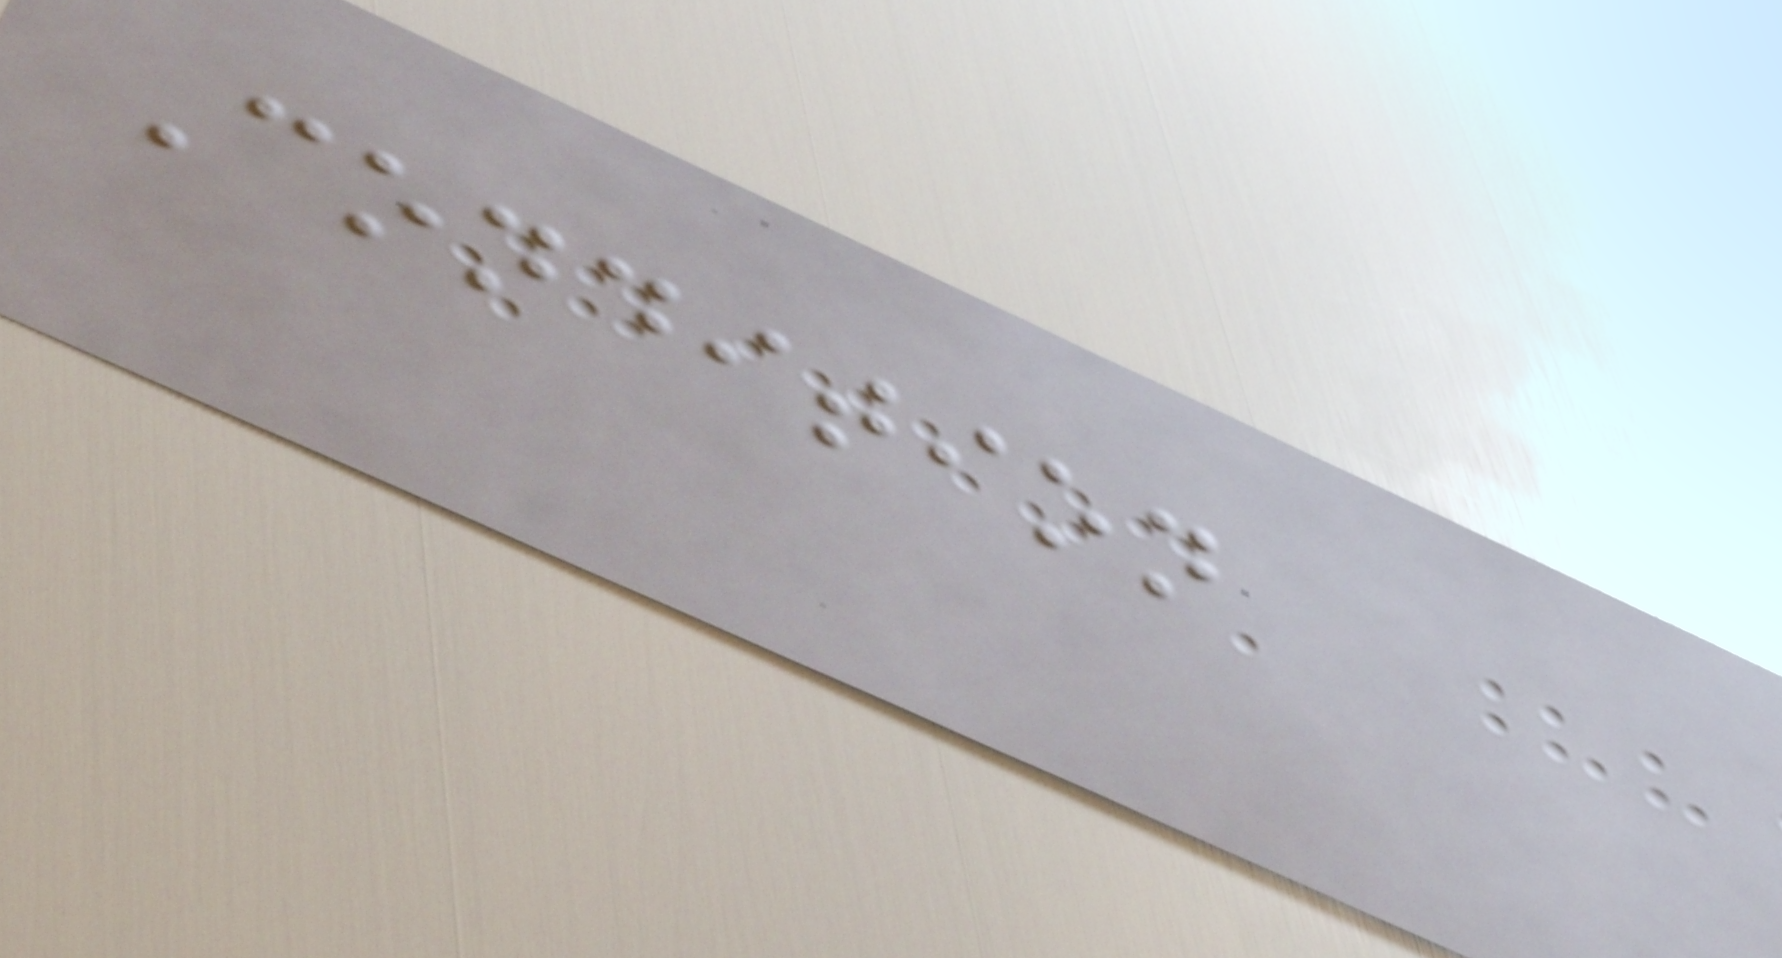Condition
